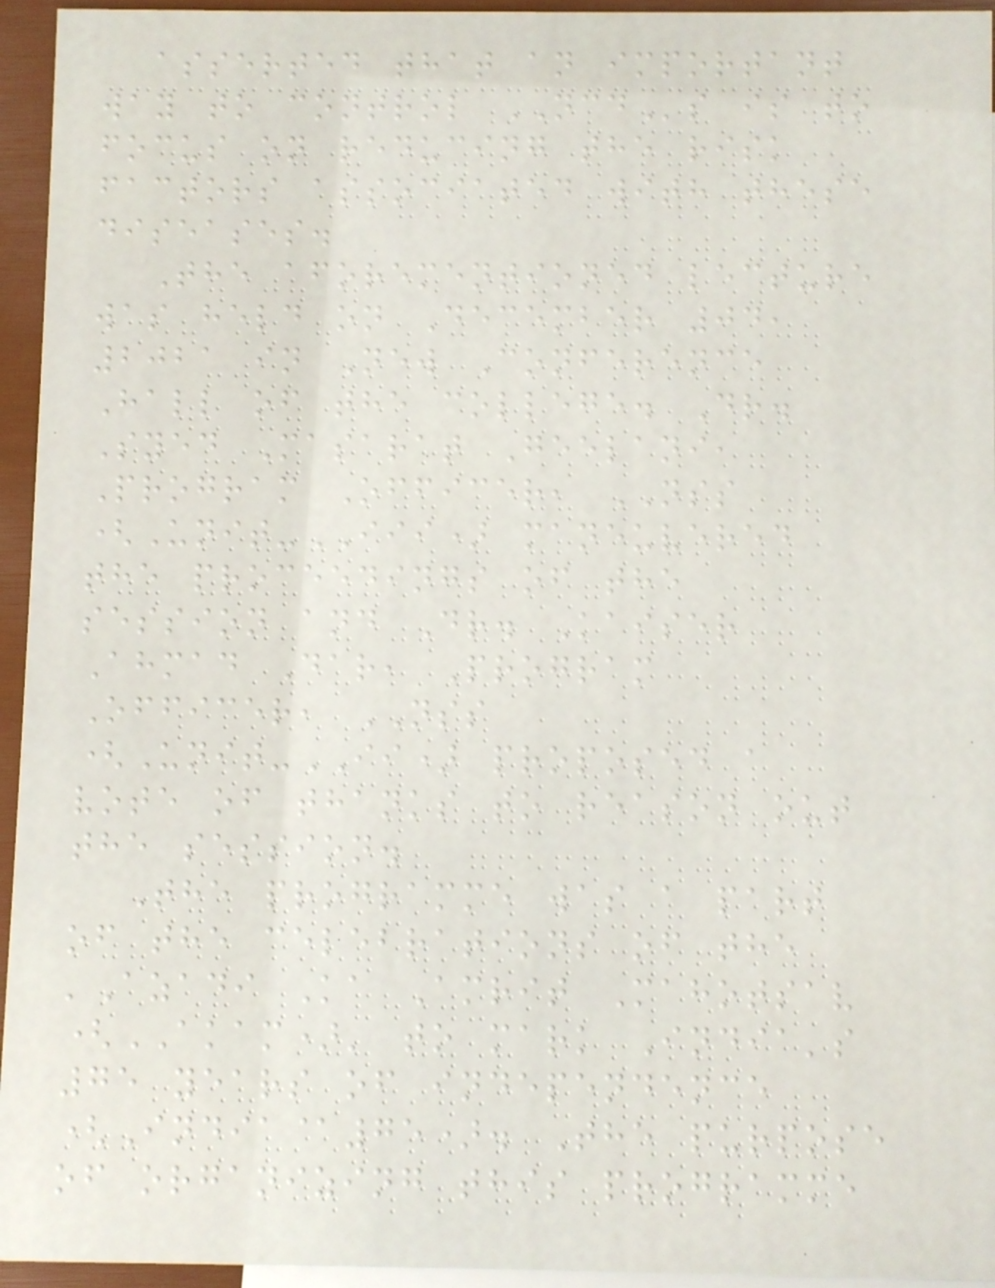asserted that an important
way to control NCDs is to
focus on reducing the risk
factors associated with these
diseases.
The aforementioned lecture
was held on December 04,
2021 in New Conference
Hall of the college. Dr.
Syed Masarat Geelani,
Program Officer, NSS
(Unit-III) maneuvered
the proceedings of the
session and Dr. Kaiser
Ahmad Dar, Program
Officer, NSS
(Unit-II) proposed a
vote of thanks to reason out
the session.
The programme was a part
of the celebrations of the
'Azadi Ka Amrit Mahotsav
(AKAM)' to mark India's
75 years of independence
(India@75). The purpose
of organizing this programme
